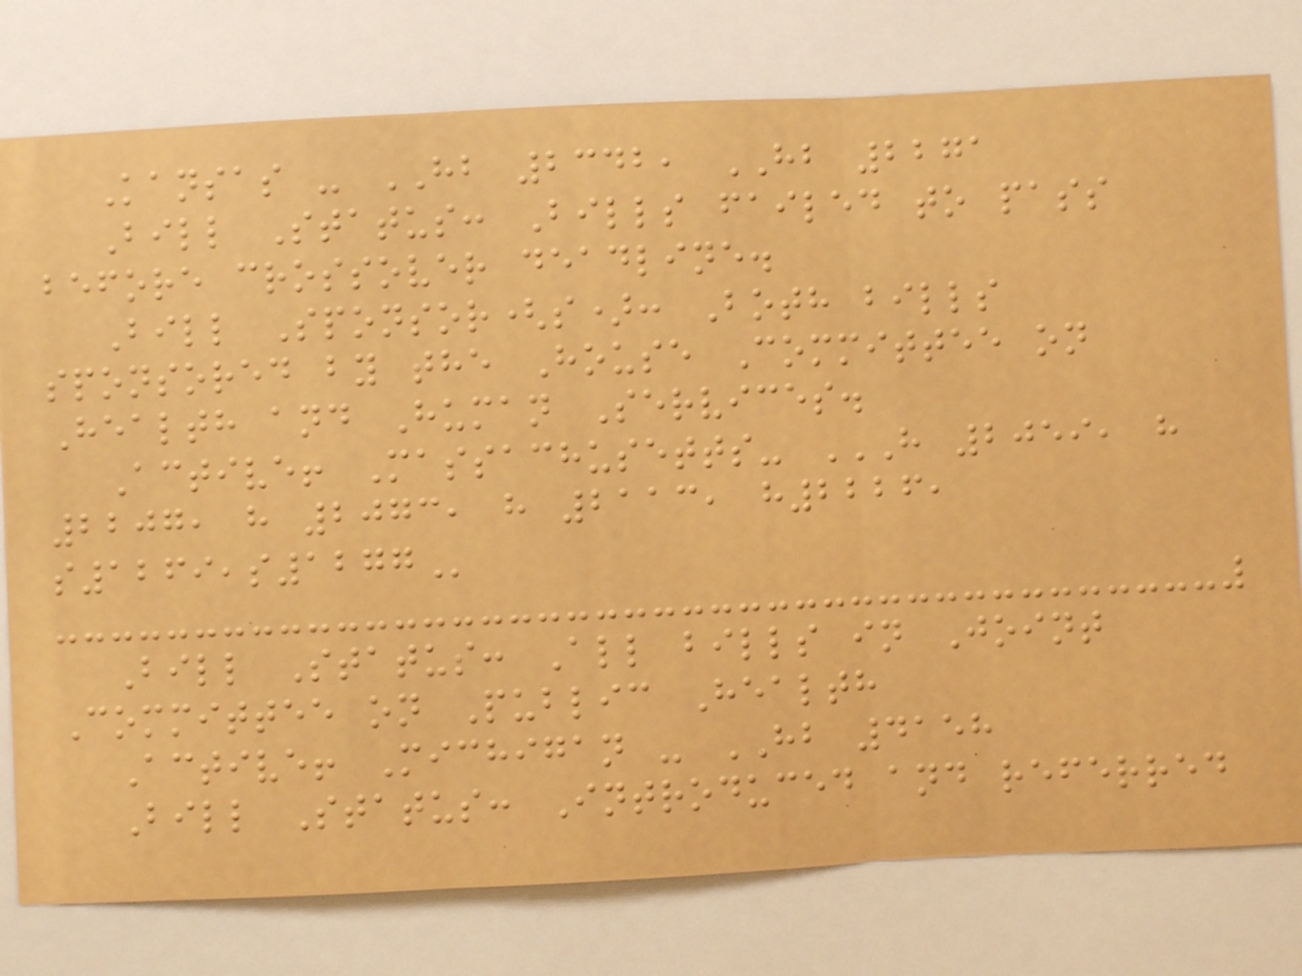Kansas - HB 2342, HB 2271
Bill Status: Bills failed to pass
before crossover deadline.
Bill Sponsor(s): Both bills
sponsored by the House Committee on
Health and Human Services.
Active! Massachusetts- H 2059, H
2207, H 2073, H 2113, H2226,
S1269,S1277
Bill Status: All bills in Joint
Committee on Public Health
Active! Michigan - HB 4158
Bill Status: Introduced and referred
